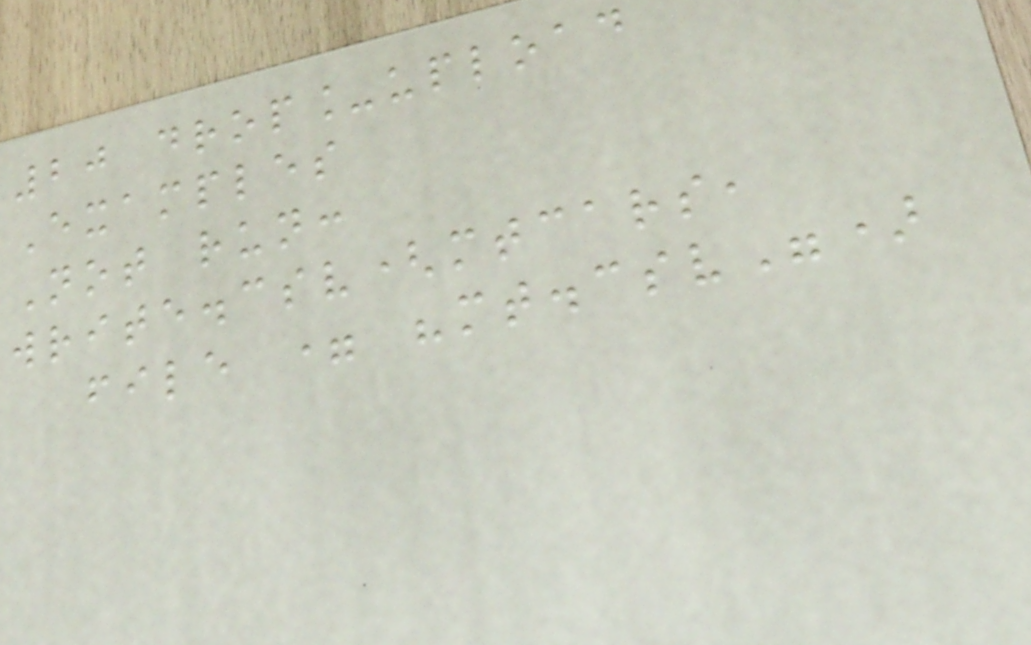20 drop_upload
Examples
Not run:
write.csv(mtcars,
file = "mt.csv")
